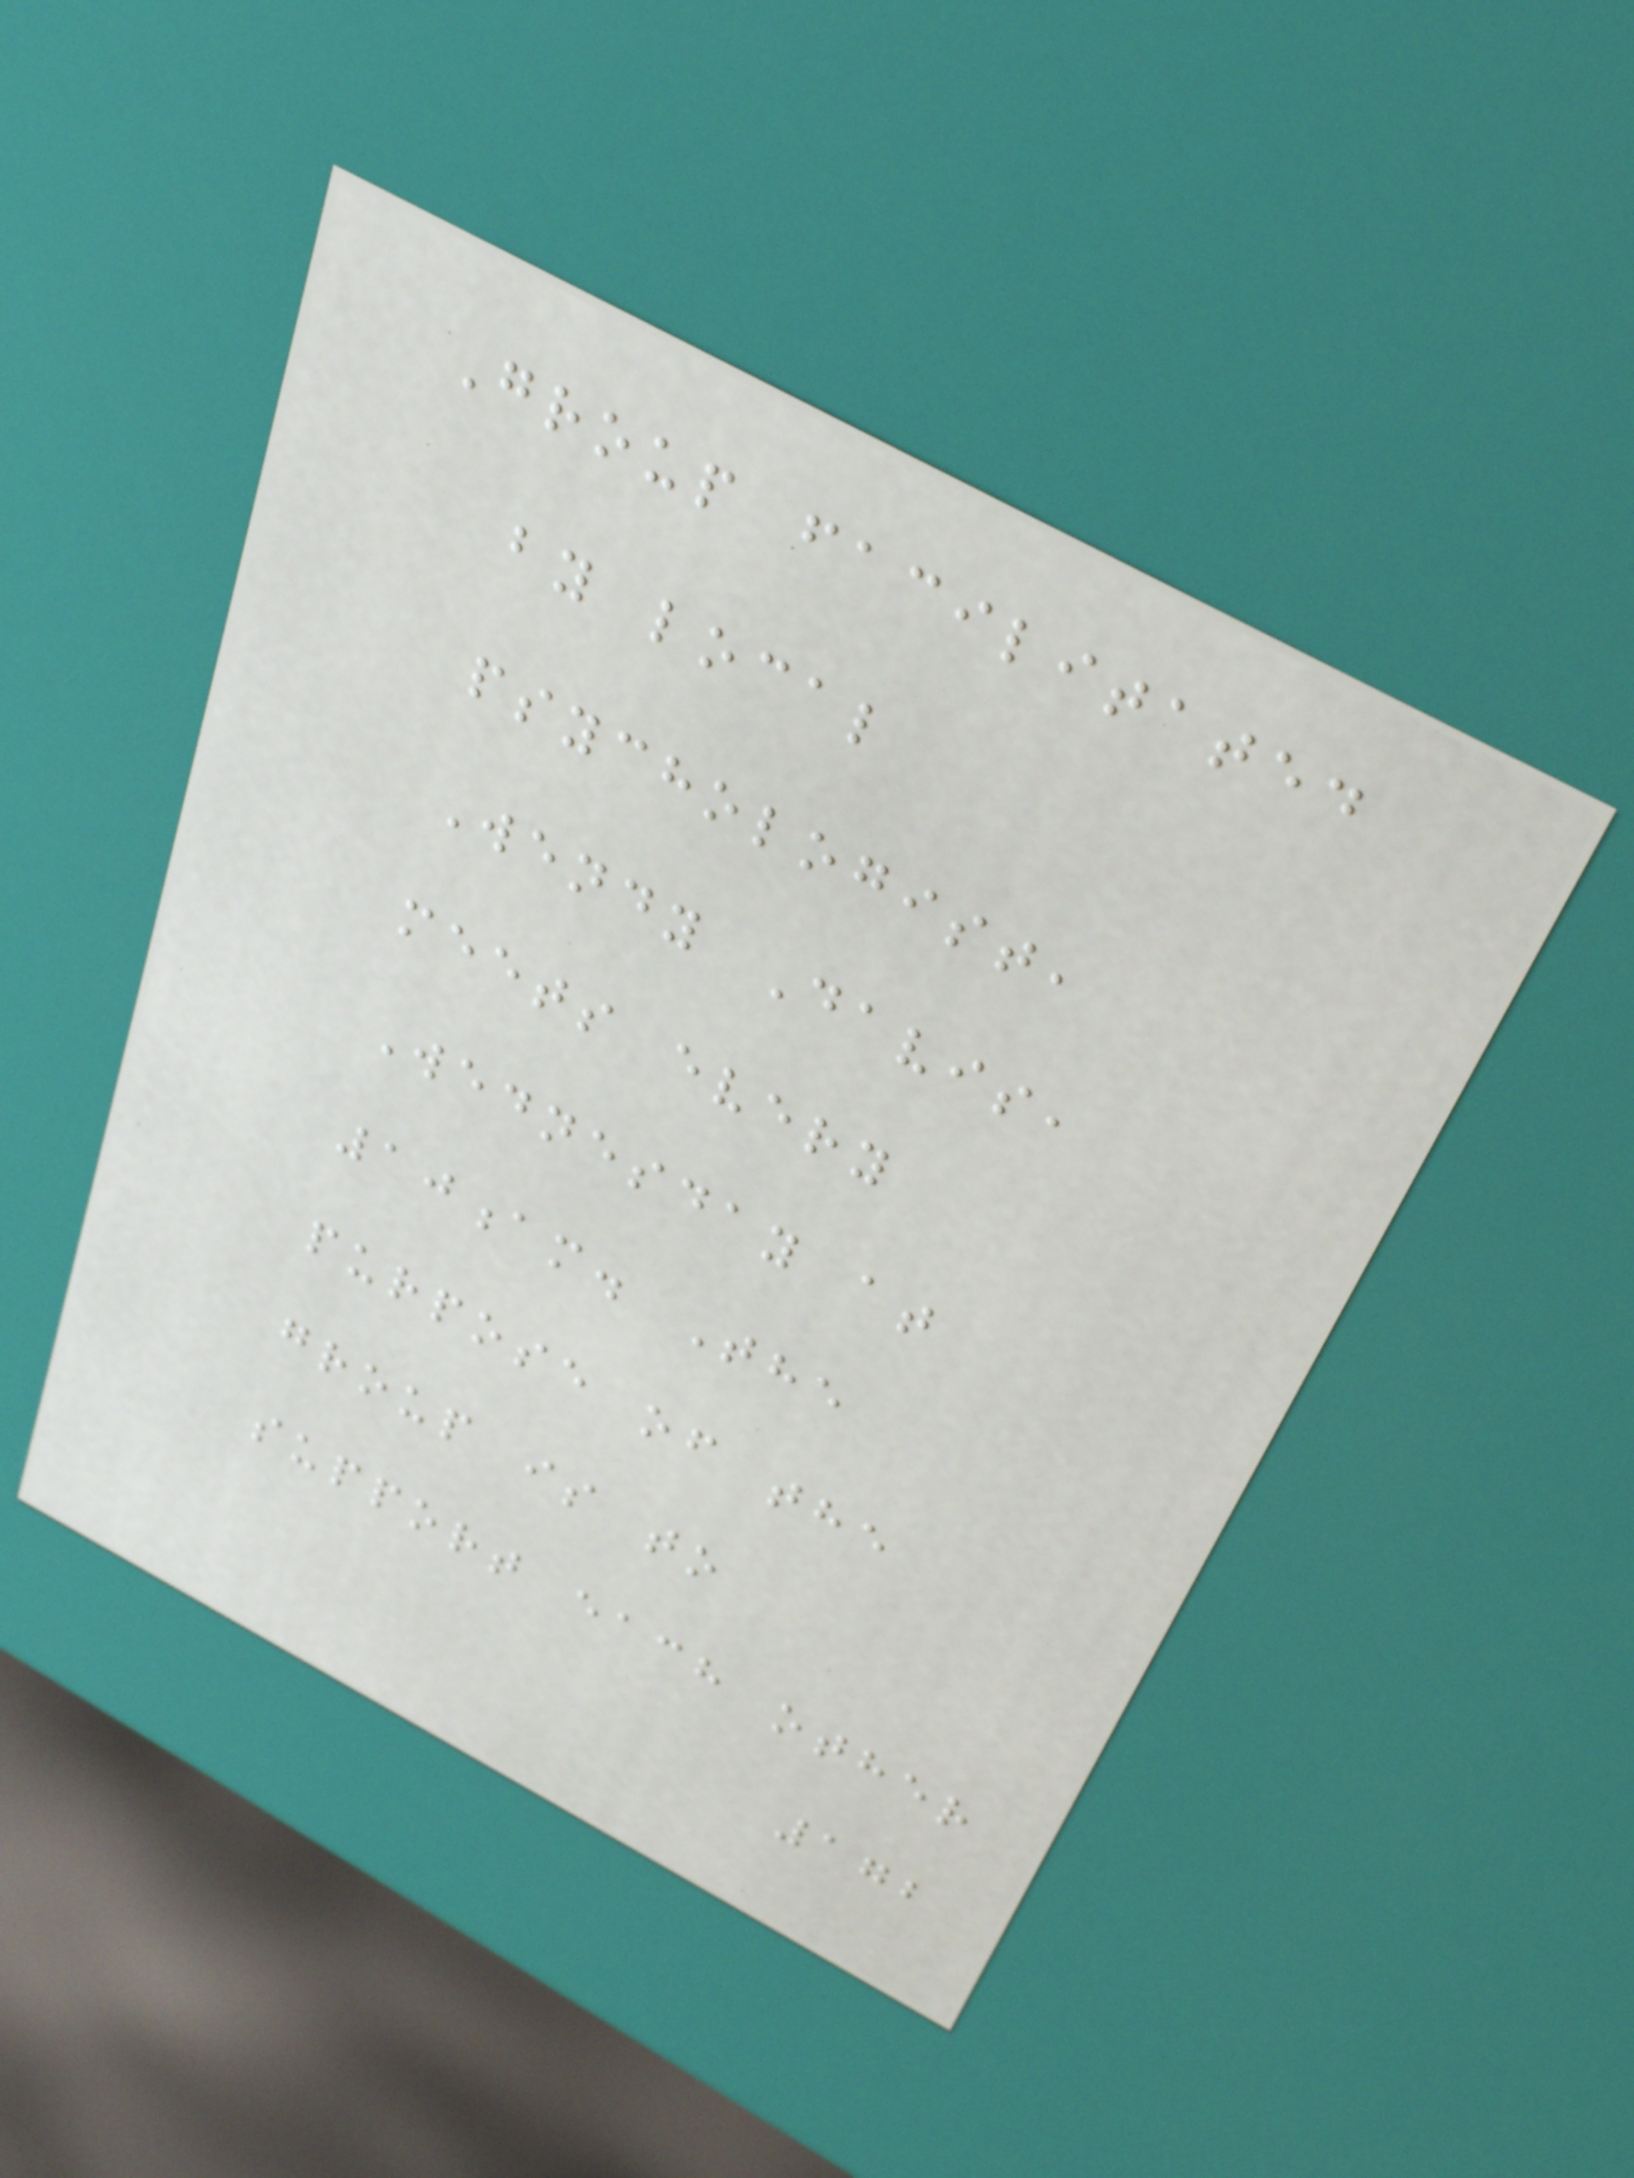Group facilitated
by local
psychologist,
Wendy Davis,
meets every
Wednesday at
10am. The
purpose of the
group is to
support each other
172
